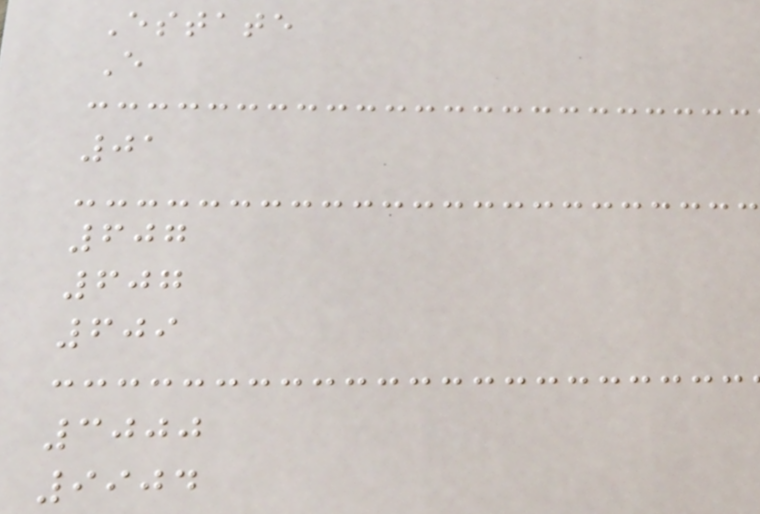Estate
E
01
607
607
609
3000
9904
